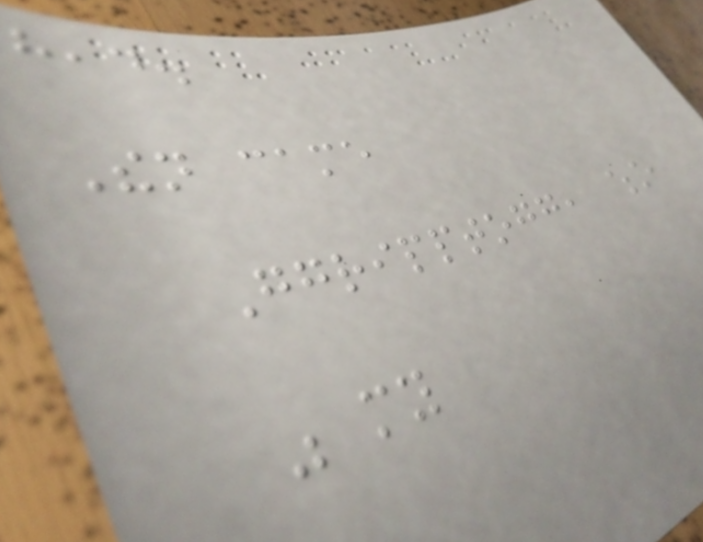head.
Then came
Ggripptogg, who
was my
